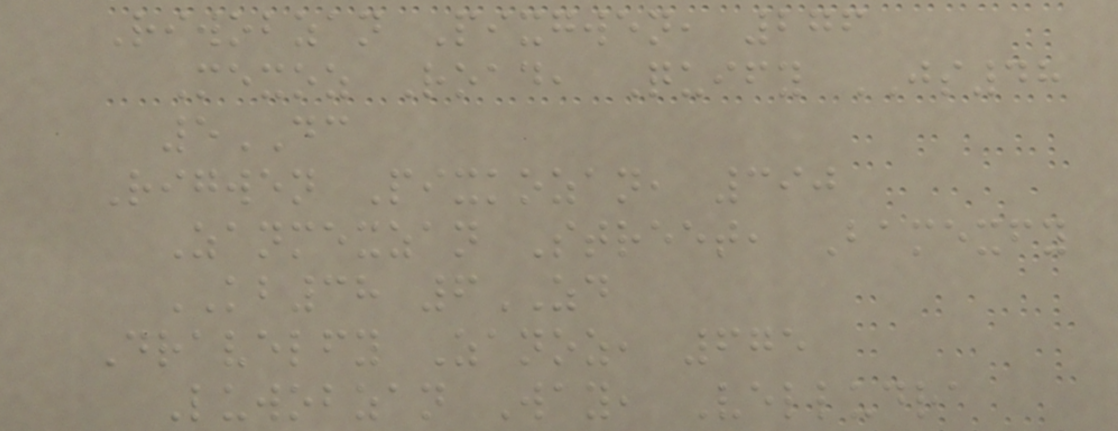Riwobzan Pixgwen, 276
Mexoz Road, Quify JS48
5DC
Rigwen Pixkozan, 390
Zanmexzan Street, Bamexfy
KB38 6ZD
Dravelfy Zanoz, 675
Luwobzan Way, Velludra
